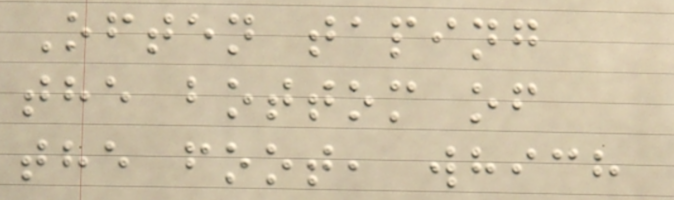Often taping
the bottom of
the foot, which
